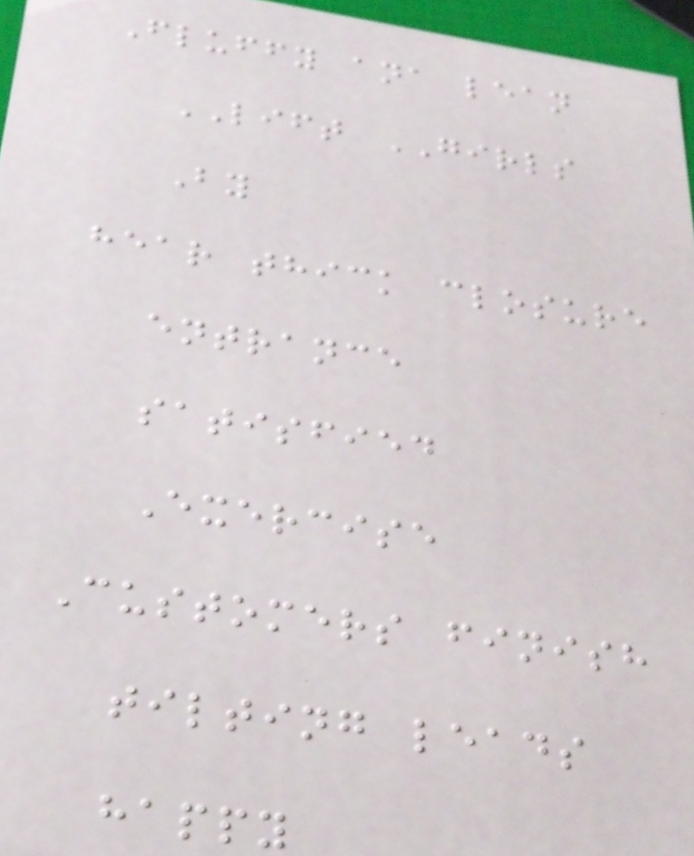Fluffy ana lean
LIFT GIRLS
By
hear thick closure
entrance
satisfied
Exercise
Customers finish
tilting leads
happy
